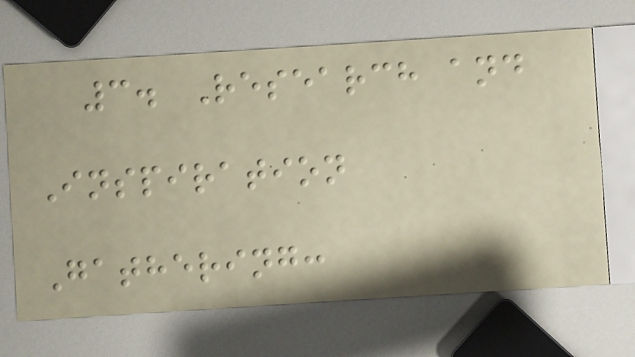3. Research and
Inspiration
Gathering:
